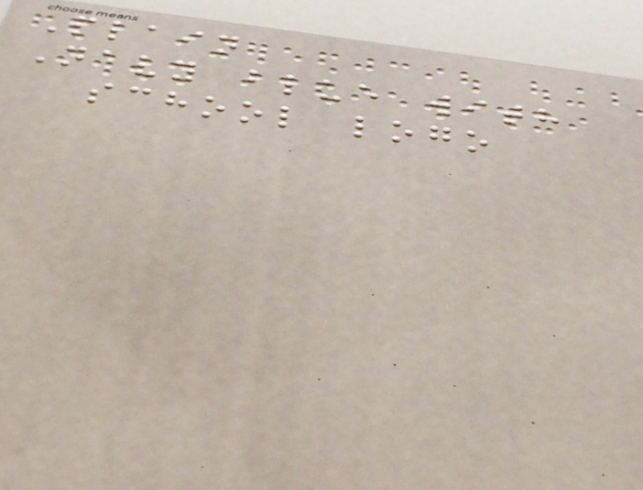Plain
Navy blue with
school logo
